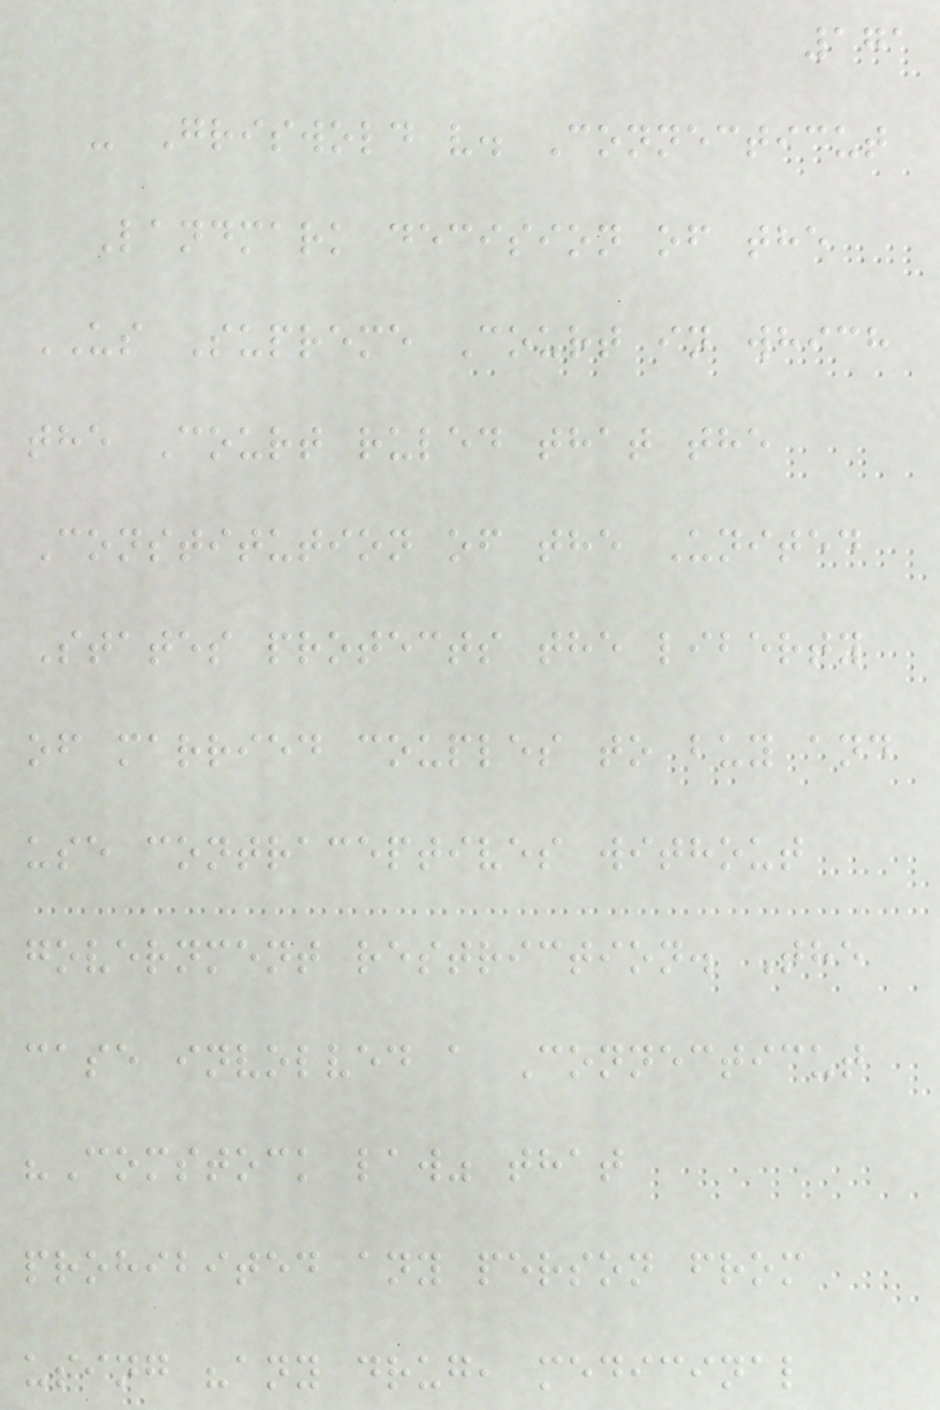171
- Griswold v. Connecticut
Landmark decision of the
US Supreme Court in which
the Court ruled that the
Constitution of the United
States protects the liberty
of married couples to buy and
use contraceptives without
government restriction. The
case involved a Connecticut
"Comstock law" that
prohibited any person from
using "any drug, medicinal
